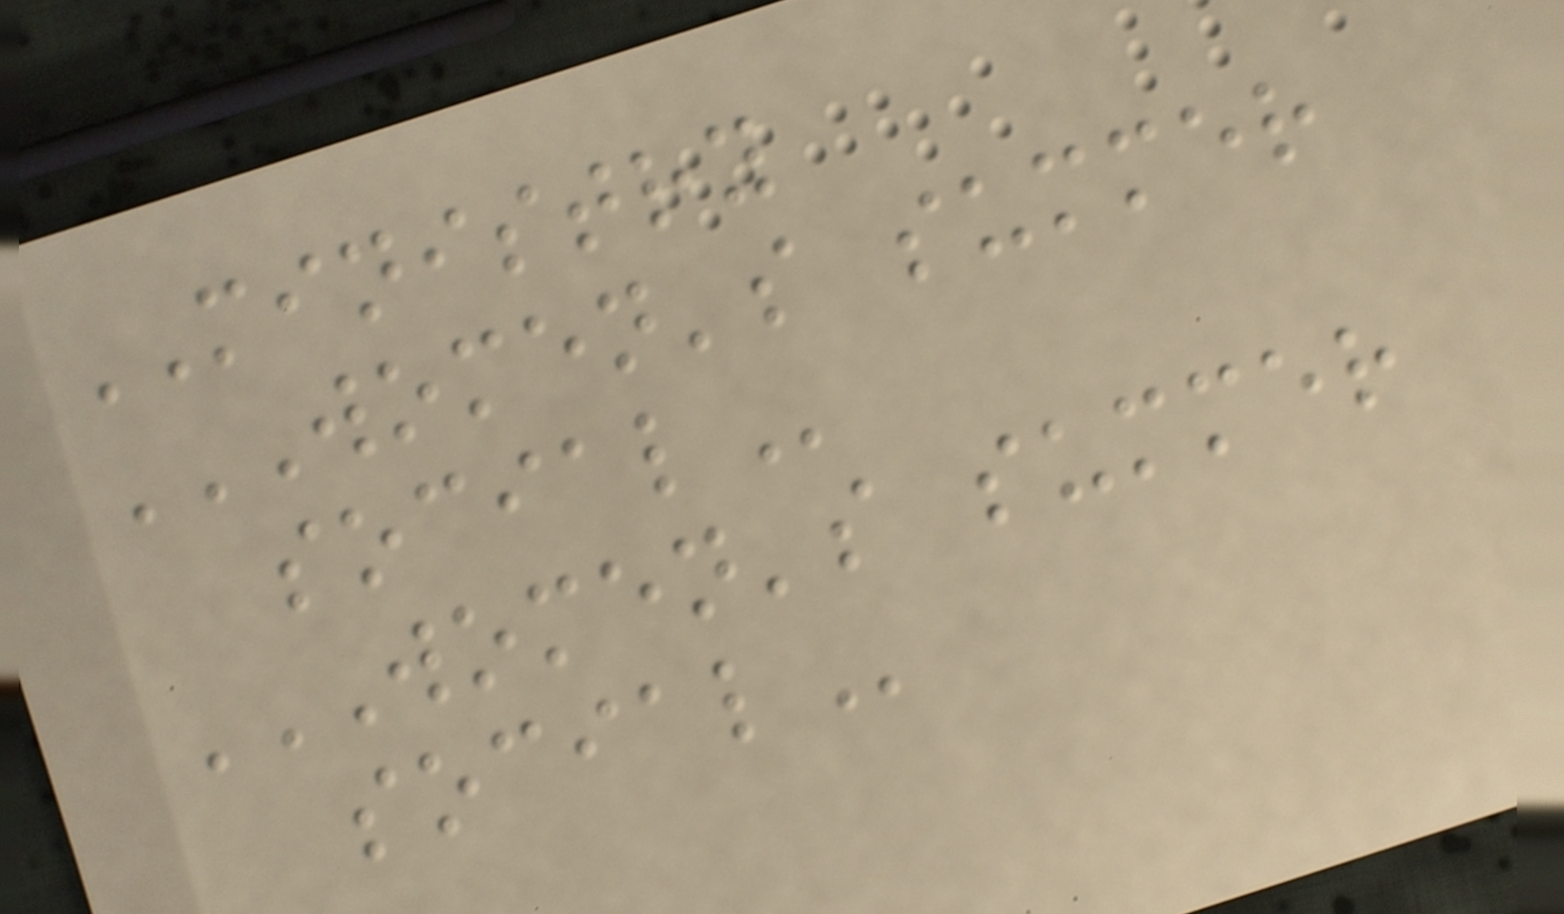MINISTRY
WOMEN'S SUMMER
SOCIAL
WOMEN'S SUMMER
SOCIAL
